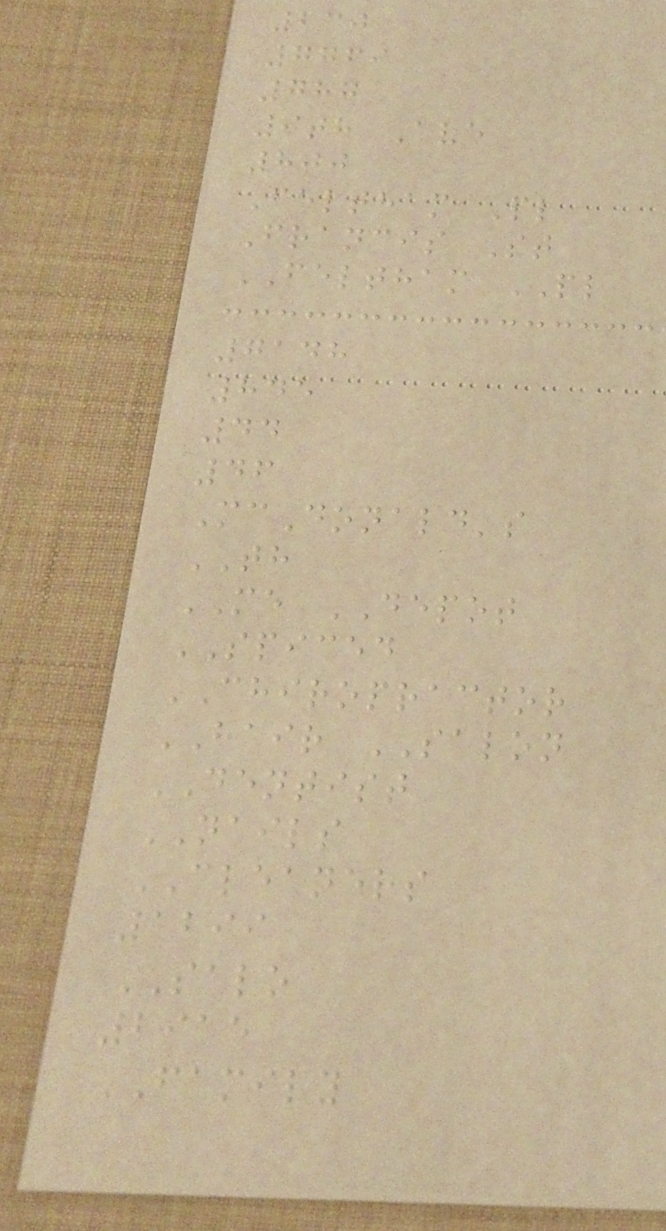230
7769
787
9th Ave
800
Feltham Pl
Francis St
FELTHAM PL
7148
845
44
46
McDonald's
TH
ME DEPOT
SPICED
CHIROPRACTOR
HAIR SALON
DENTIST
NAILS
CLEANERS
1299
SALO
2915
FAMILY
